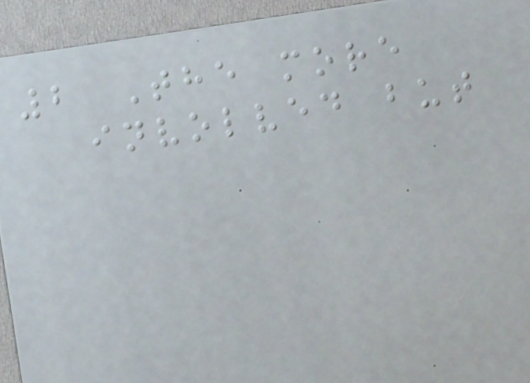2 The more
involved but
